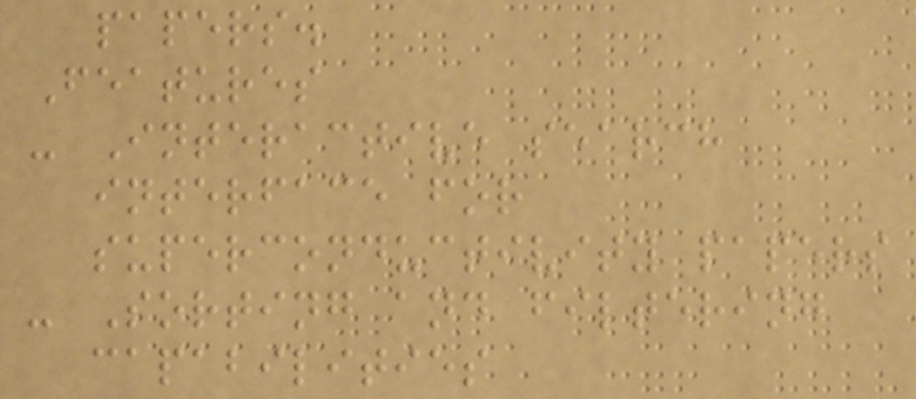papers.
Features
- Interactive search
interface for
superconductivity papers
- Sorting and filtering
capabilities
